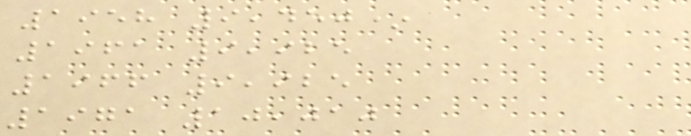1958 9,450*
1961 9,925
1966 9,925
1971 10,010
